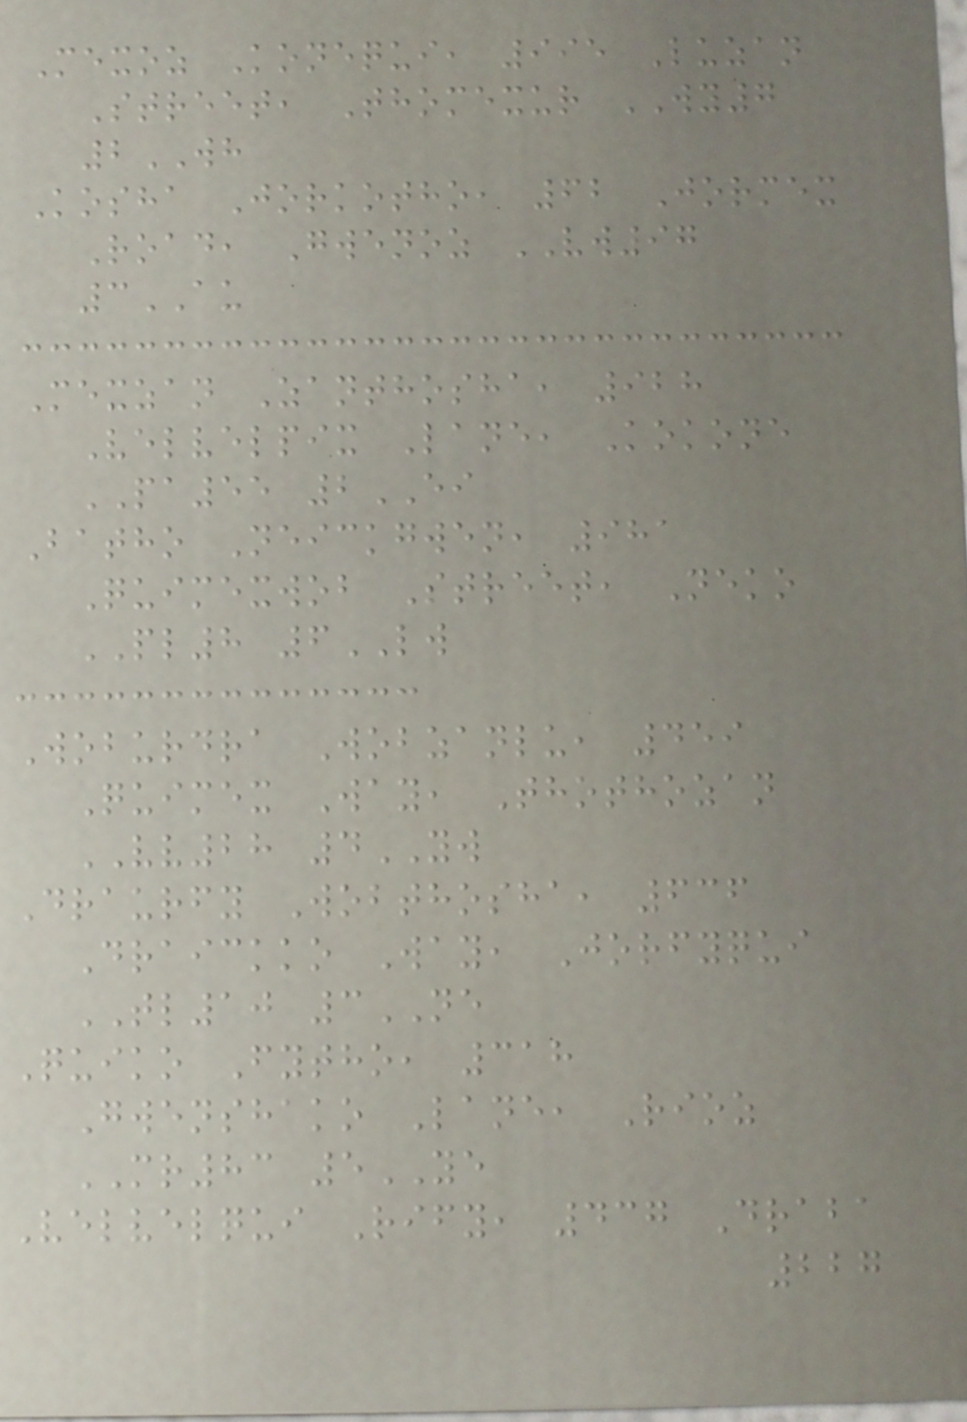Mexoz Konequi, 995 Luzan
Street, Thomexur WY7
2WH
Kosha Jorkotho, 62 Jormex
Road, Gwenoz VW97
3AU
Mexzan Zanthosha, 928
Velvelpix Lane, Kokone
PA55 2EI
Batho Neickgwen, 981
Quimexwob Street, Neko
PL8 6LW
Woburdra Wobzanlu, 459
Quimex Way, Thothozan
VV28 4YW
Draurfy Wobthosha, 636
Draickko Way, Jorfyqui
TL10 3NE
Quiko Fytho, 318
Gwenshako Lane, Rioz
MR83 5YE
Velvelqui Rify, 437 Draba
227
